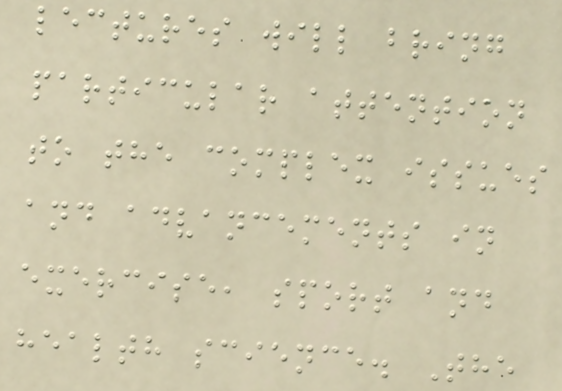lectures will bring
particular attention
to the complex issues
and advancements in
exercise, sport and
health science. The
